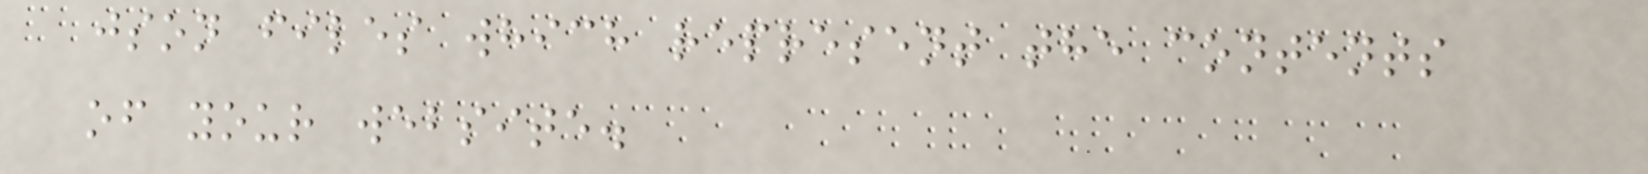json files which represent the contents
of your website.
